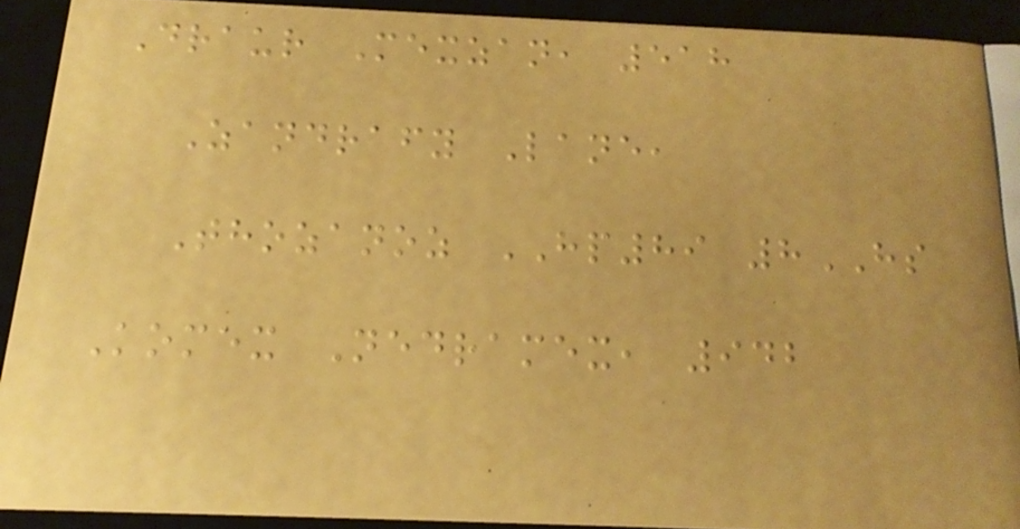Draur Mexzan, 518
Zandrafy Lane,
Thozanoz HP89 8HS
Komex Nedramex, 942
